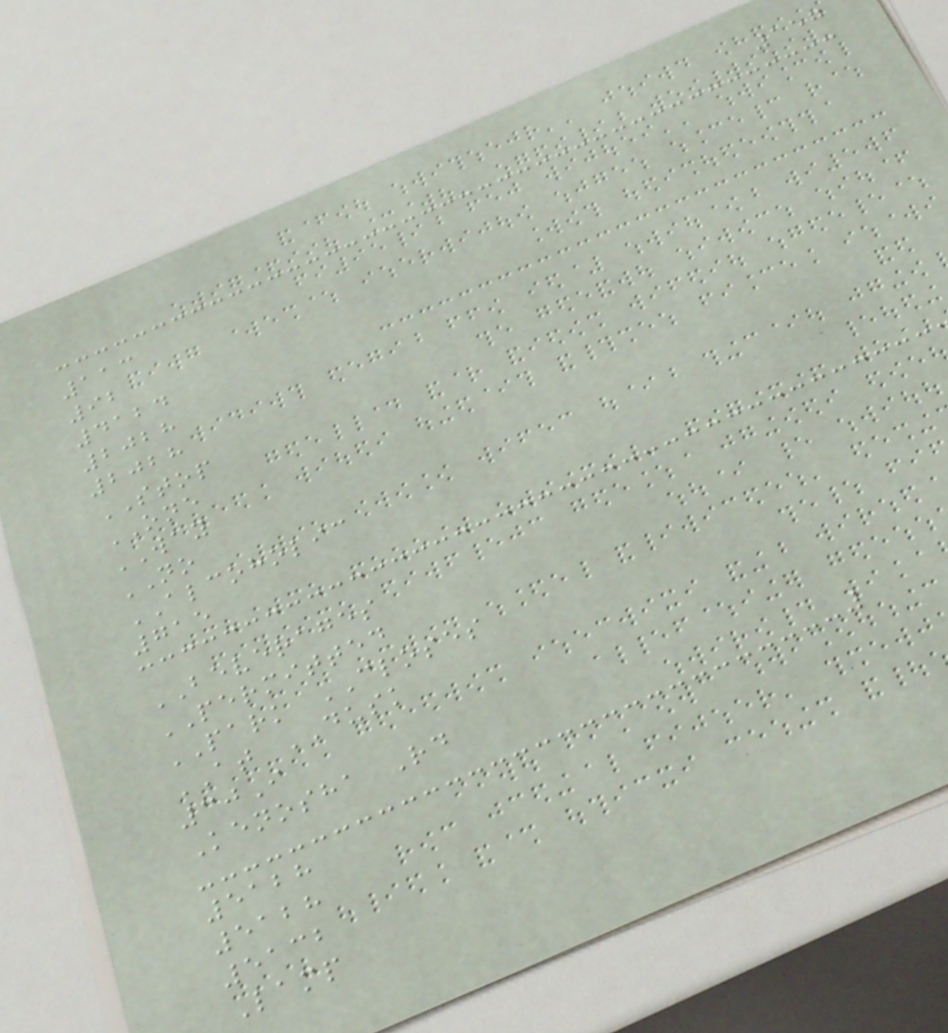157
113
92
4124
2028
2028
STOP
ONE
WAY
NO
ALCOHOLIC
715
BEVERAGES
PERMITTED
PARK CLOSES
AT DUSK
30I
Kenosha Rd
5128
5128
5132
Lamp
